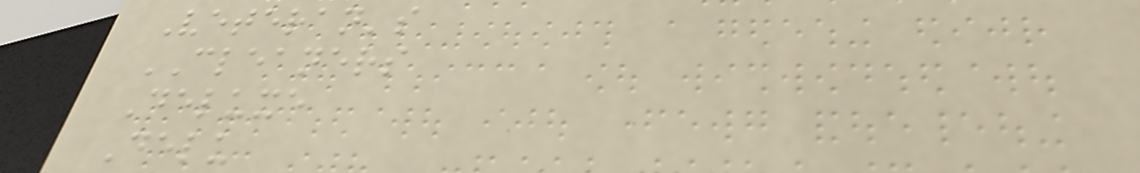Veteran's
CLEANERS
Deluxe
Delu
